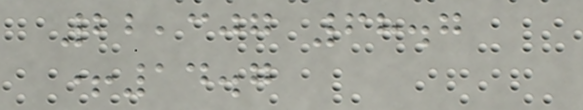22,307 68.7
+14.7
